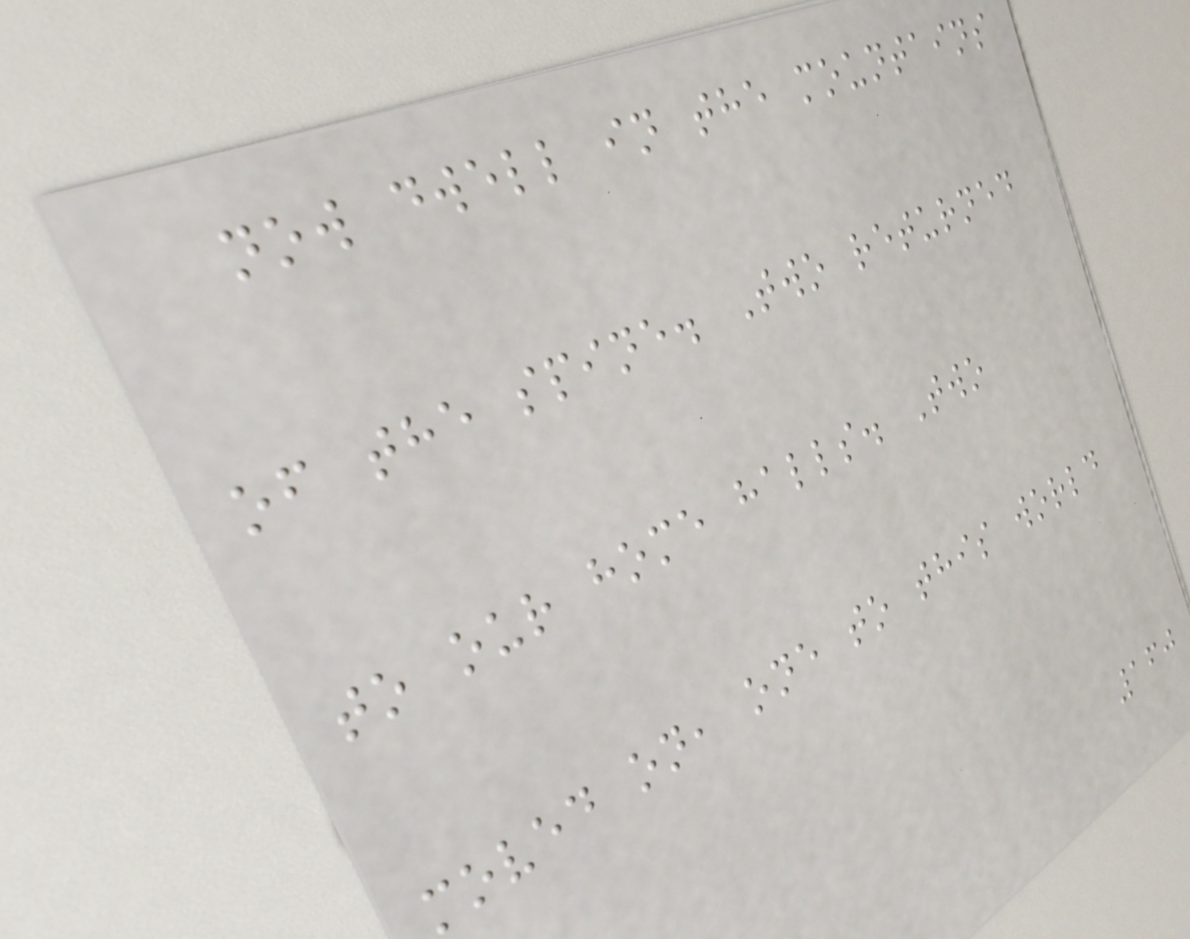now dwell in the mountains
of the spine. Two returned
to our home halls. Two
moved on, one to this world
160
